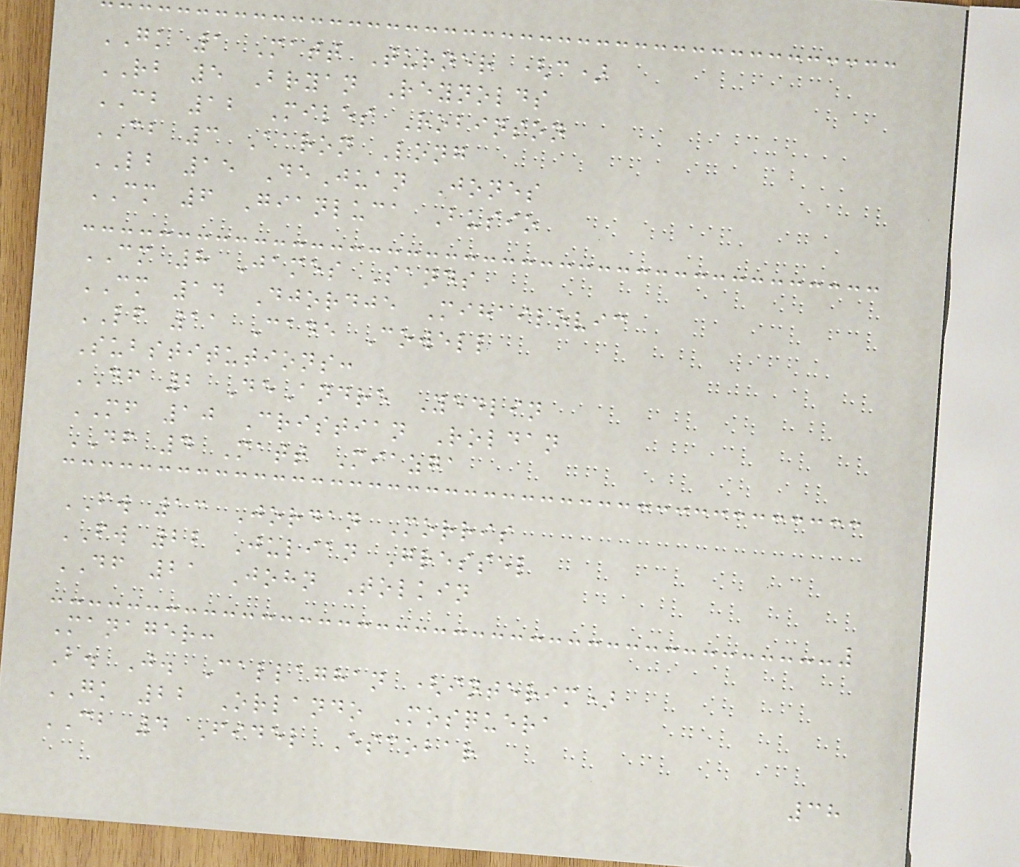GK 1 Matt Turner (c)
RB 5 Bryan Reynolds
CB 12 Miles Robinson
CB 3 Aaron Long
LB 15 DeJuan Jones
CM 6 Gianluca Busio
CM 8 James Sands
CM 14 Djordje Mihailovic
LF 11 Cade Cowell
Substitutions:
DF 2 DeAndre Yedlin
MF 10 Cristian Roldan
DF 4 Matt Miazga
FW 13 Jordan Morris
FW 22 Julian Gressel
DF 21 John Tolkin
Manager:
B. J. Callaghan (interim)
GK 22 Orlando Mosquera
CB 4 Fidel Escobar
38
